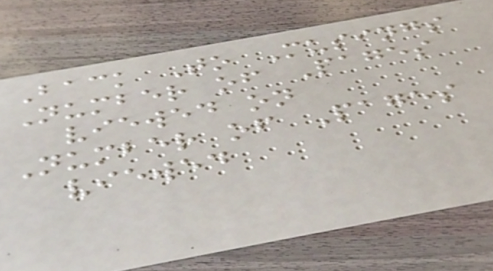Back To Musings
Number of Pages
viewed on
Number of Pages
viewed
